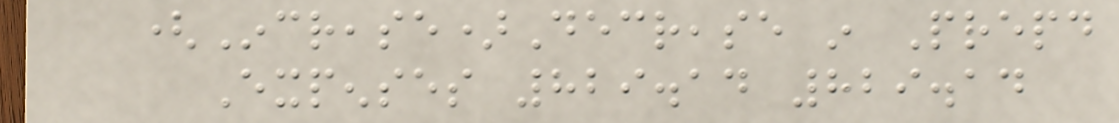(Increase)Decrease in Prepaid
Expenses 829.14 829.14
